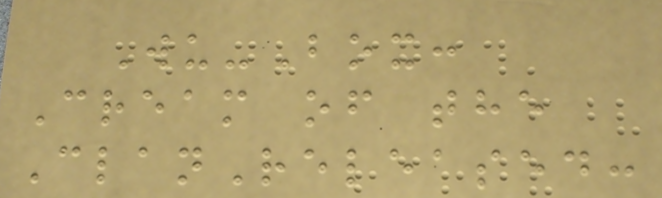Wu-Box:
Cream of the
ClanReleased:
